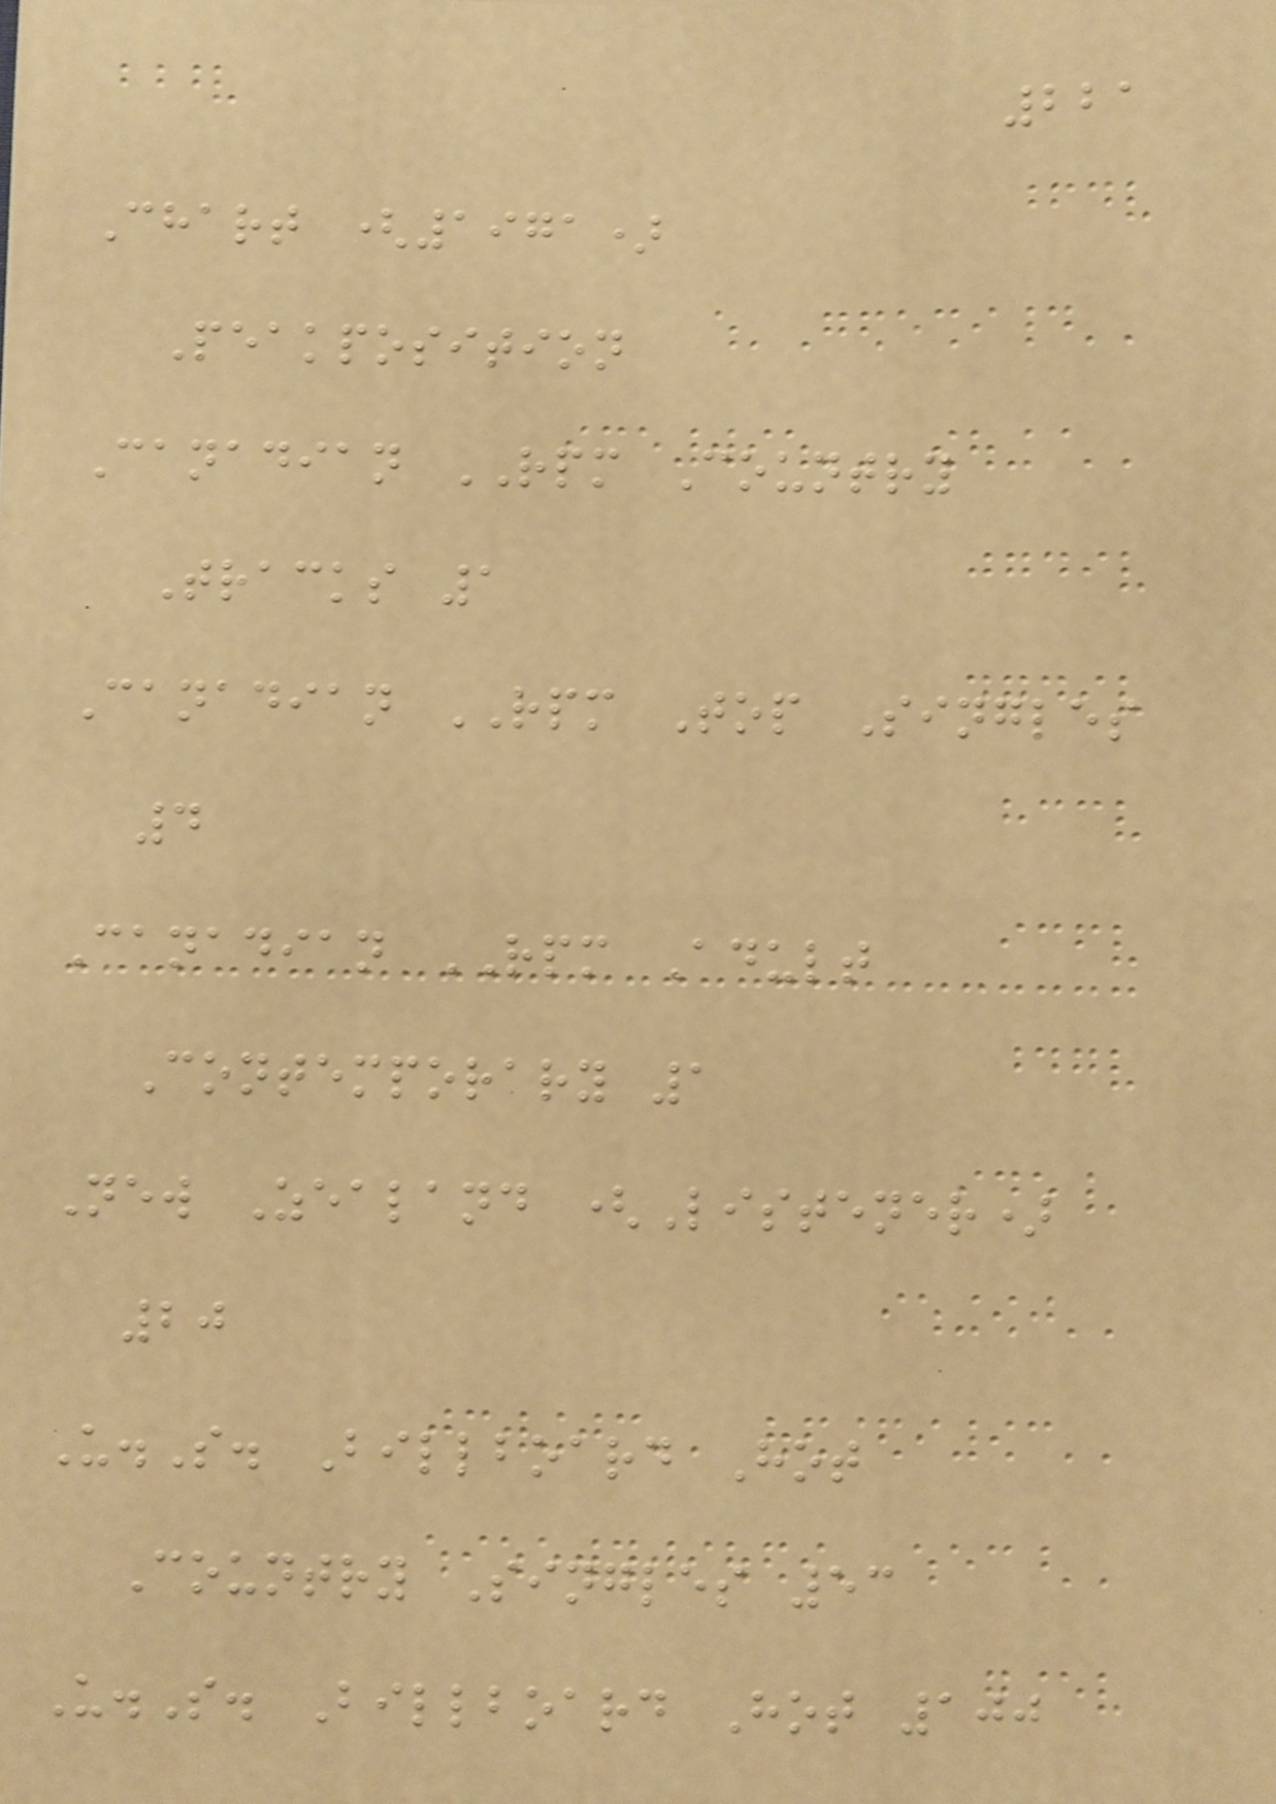221
Chart (1971)
Peakposition
Canadian RPM Country
Tracks 1
Canadian RPM Top Singles
4
Canadian RPM Adult
Contemporary 1
New Zealand (Listener)
20
U.S. Billboard Hot
Country Singles 53
U.S. Billboard Hot 100
